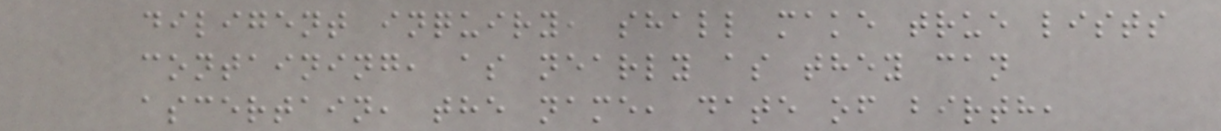diligent inquiry, shall make true lists
containing, as nearly as they can
ascertain, the name, date of birth,
